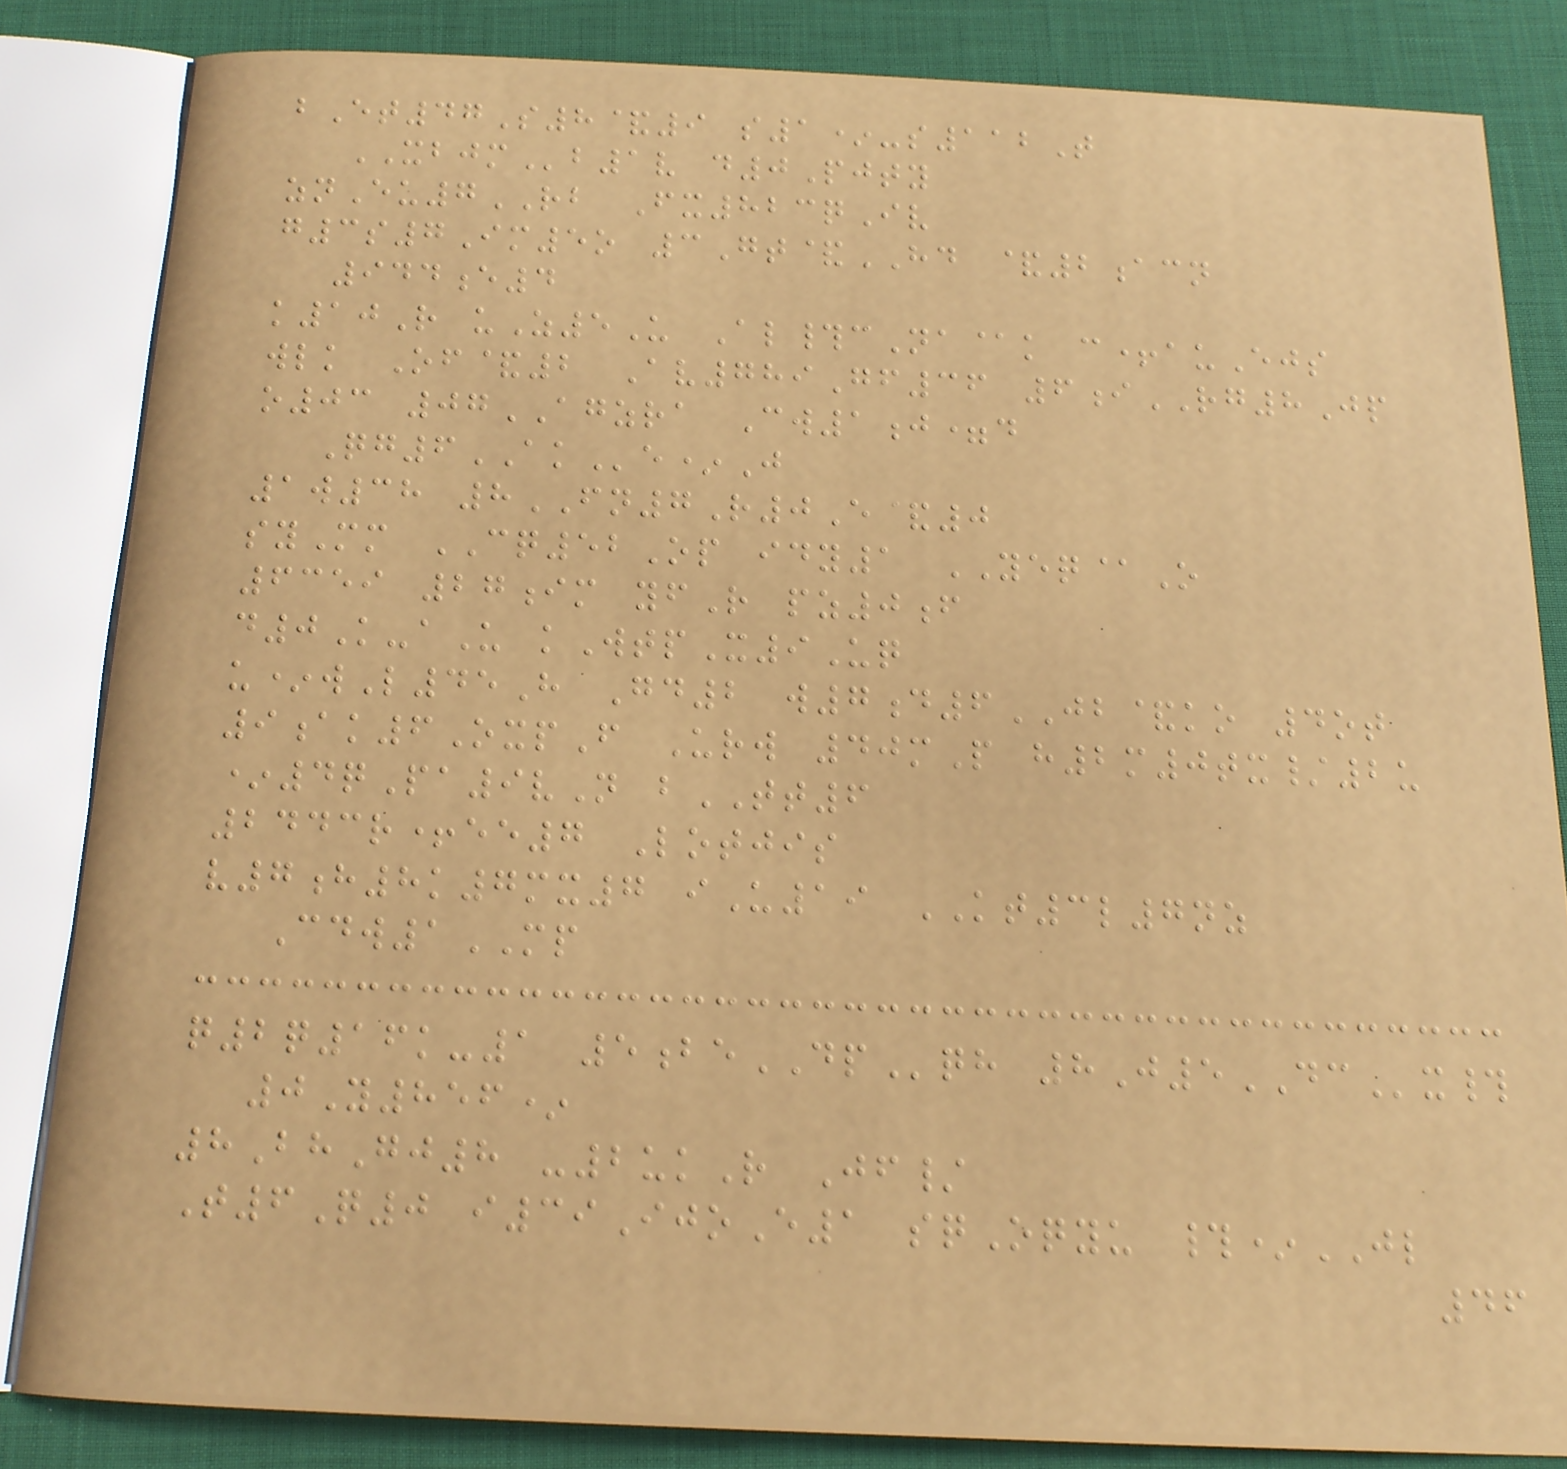bEt47S8&9 s1*-s112T
XBJMb1v d0Pjty
znEu7RB Fx823qIv
g3s7Im5o 3Gt&HD &2acn
944e4
k10R uZ5U Al#cNa@k c+auEjs
wlk Of&2 Av789Gf36 6iRG8Jp
o03 07AGZRA Cw1j=d
Qg6AKe*J
1w38 8FN7R0E&0
syMm CQ52Op idy1 YEQ@O
6359 27im yfR pz0f
d0K-aU kWtpX9Uq
u*wL45H Gd2 w7d6JB&ko 4ot
9ak6OxpF Urw 40mP h2m0tx/2u
*4qPa9vN bTT6
2443r+ee7 Lotjis
v7h8k7mx7 iU19 KT3l7nz
Cdw1MP
q2q16k-1 5beDPqh 8J5DCx#
0Y856*
8BhGj8 -2ukR Jf/
T6Q0 i39IjoE1 sqOqyu #*JL
46
